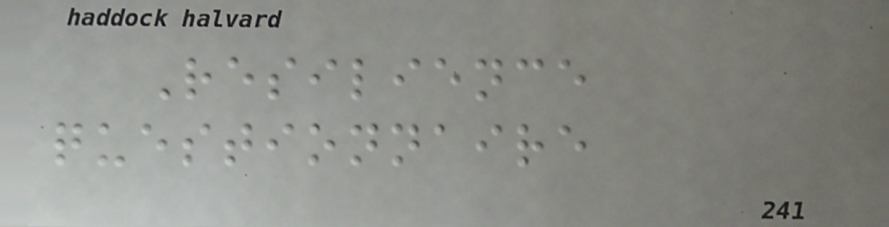Resilience
questionnaire
